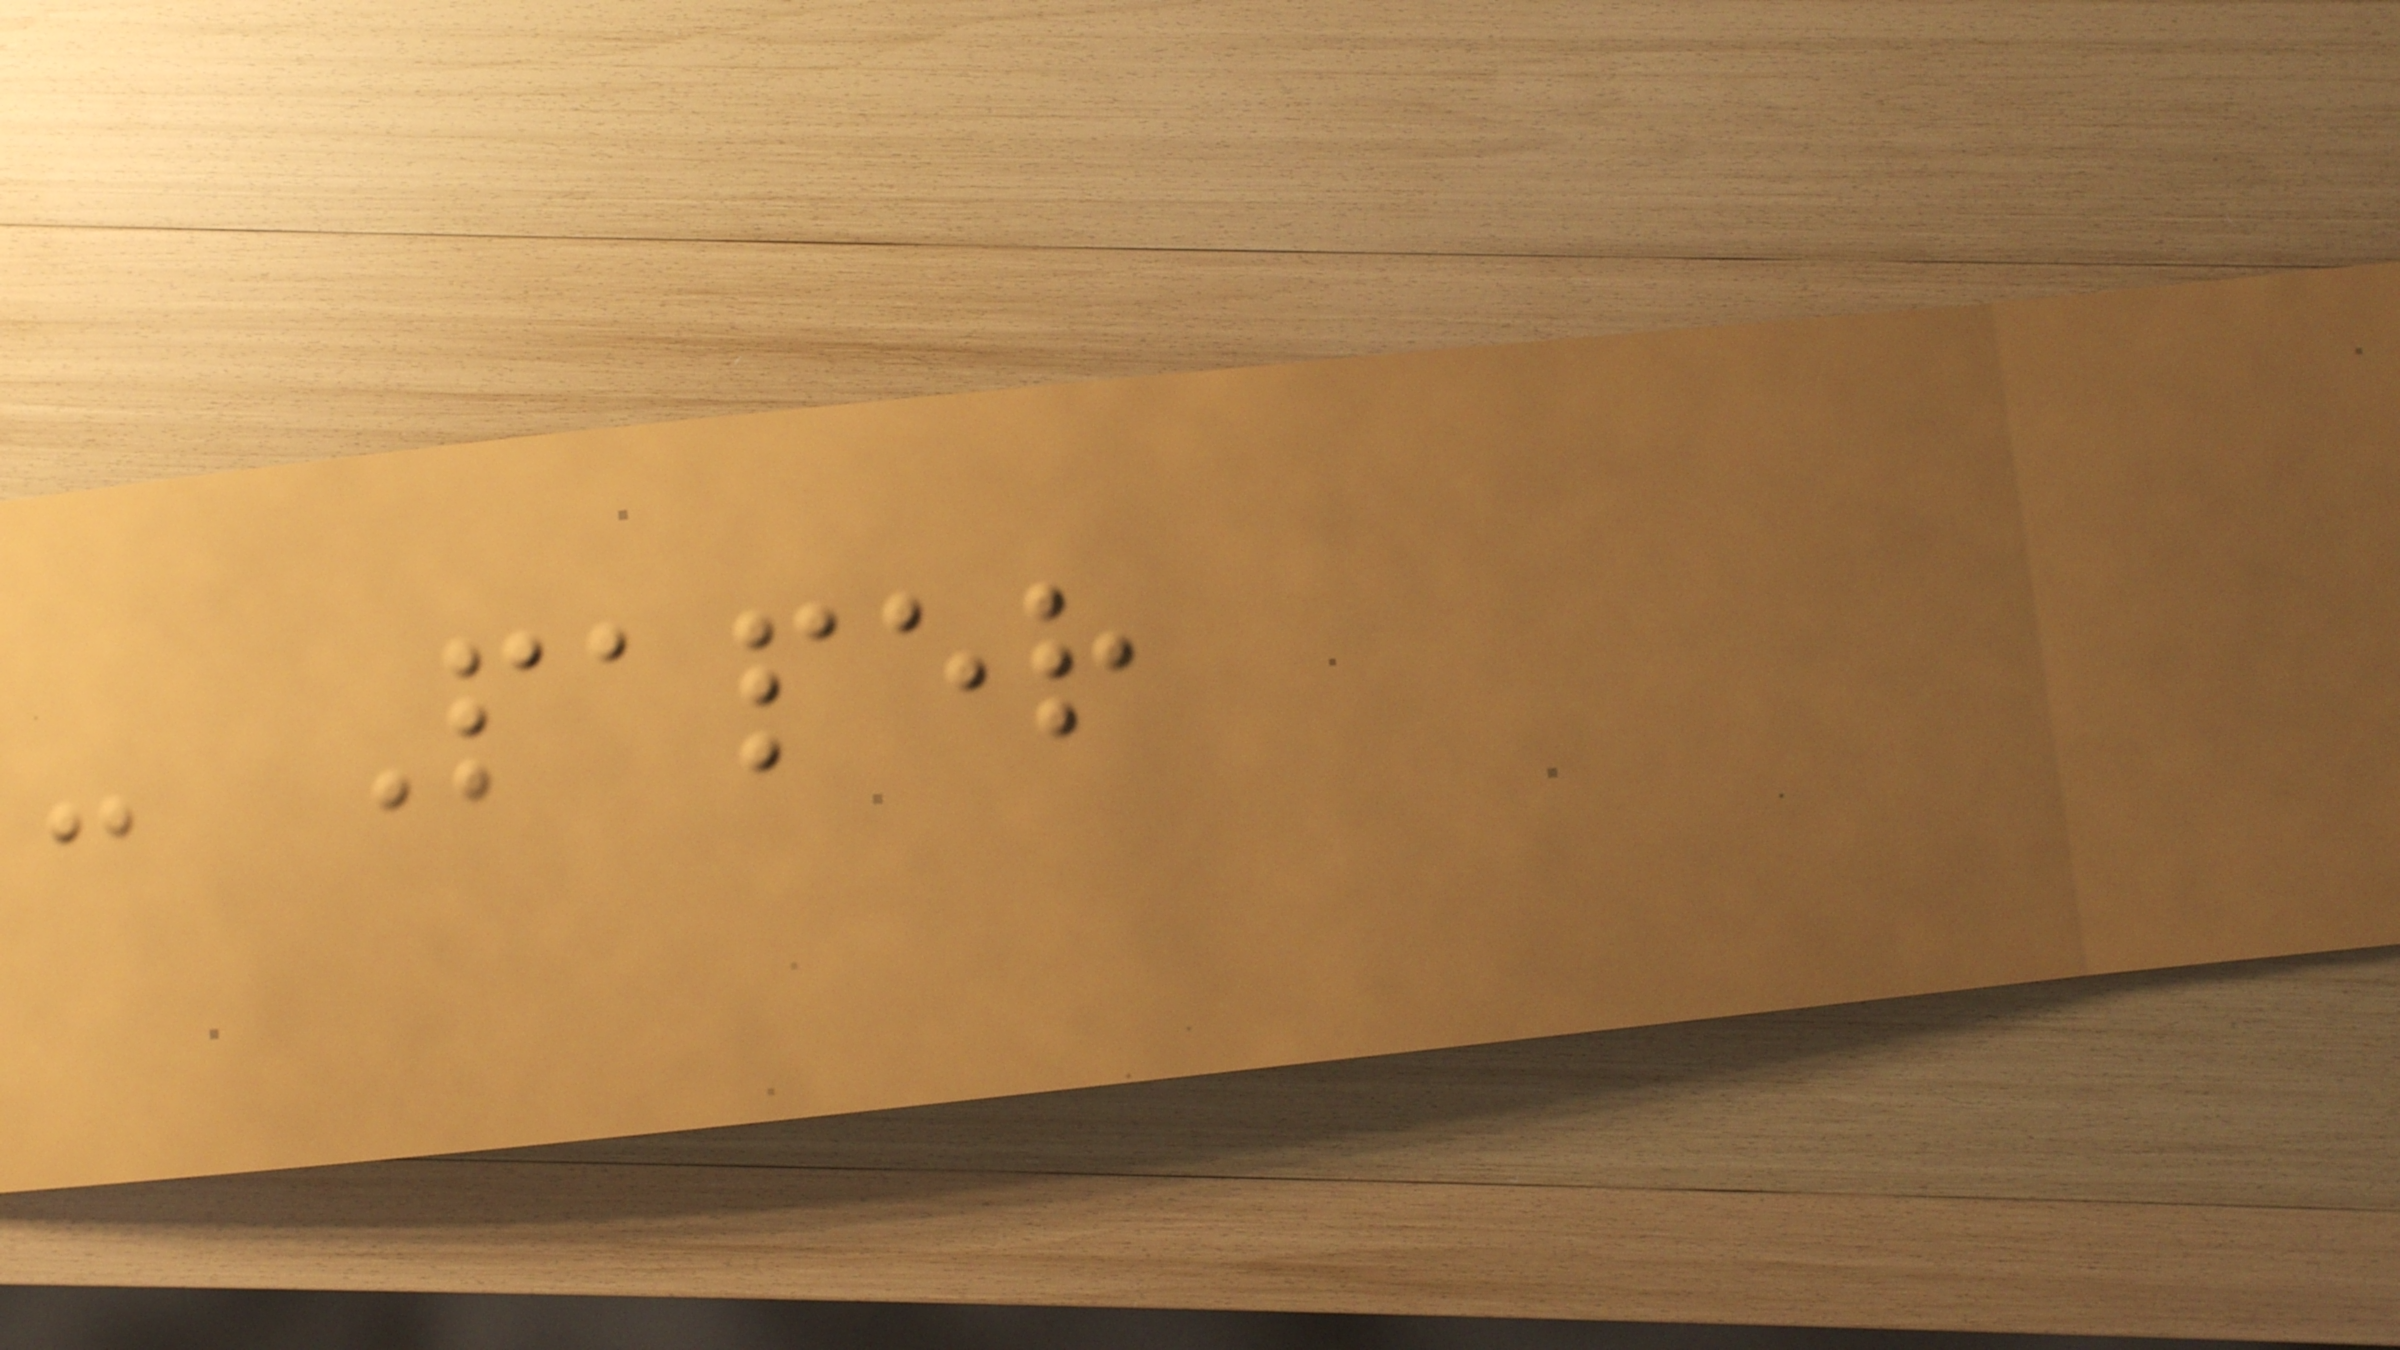- Paper
